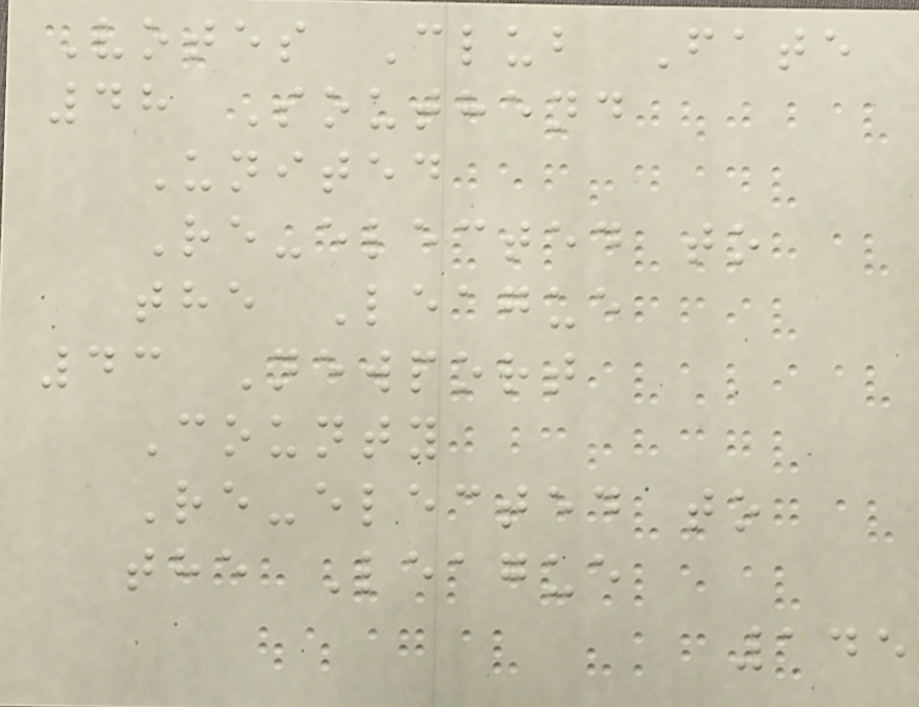Votes Club Fate
48 Southend
United
Re-elected to
the League
43 Newport
County
Re-elected to
the League
145
